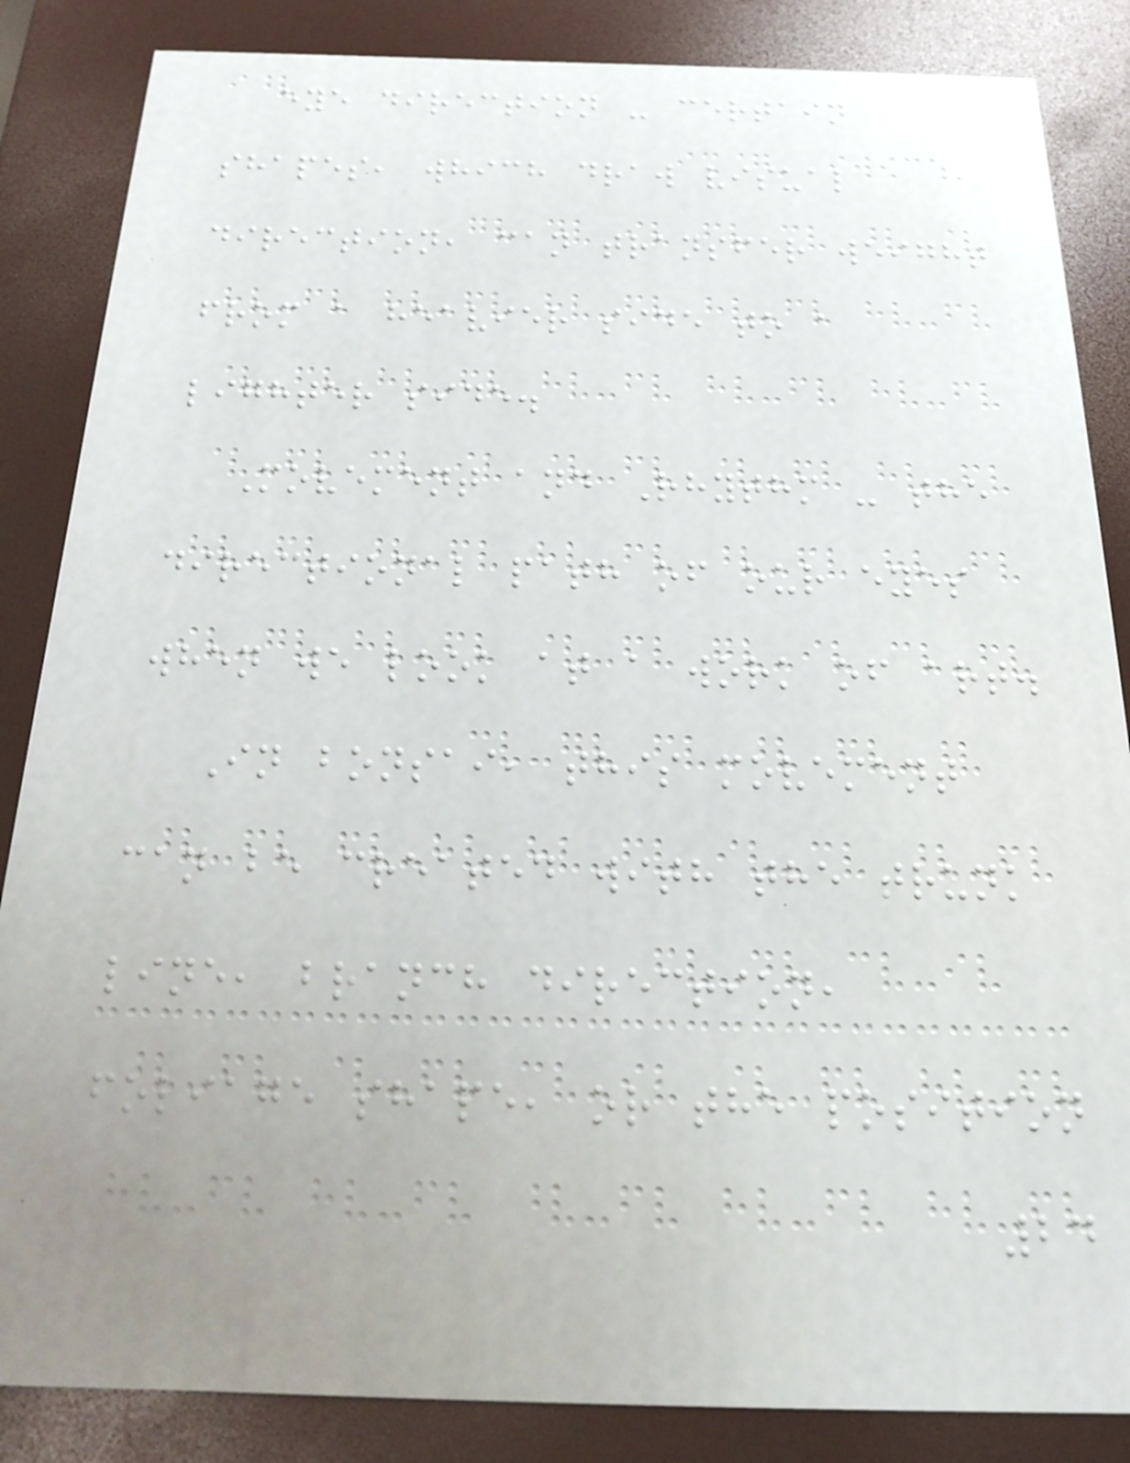eye direction - certain
shapes, which draw visual
direction, can transfer weight
from a heavier side to a
lighter side.
Movement and Rhythm - the
directional path of our eyes
when we look at a work of art.
In bonsai, this movement
can be created with the trunk
line, branch direction,
foliage shape, or the position
24
